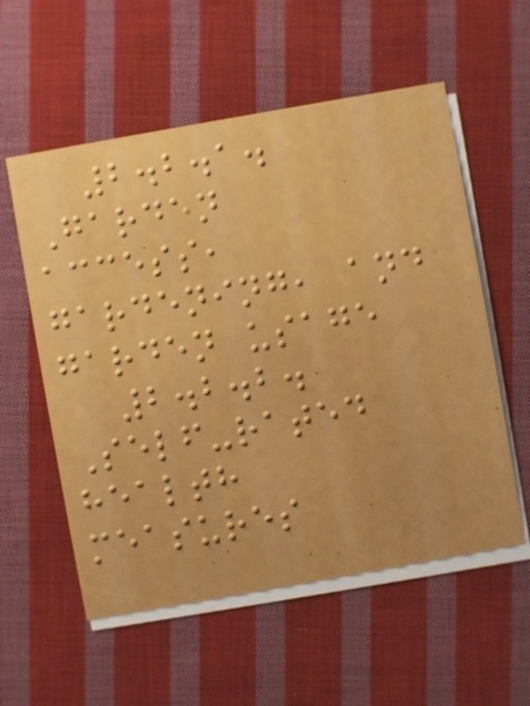2.2.1.
Garden
access,
gardening, and
garden usage
2.2.2.
Self-rated
health
measures
